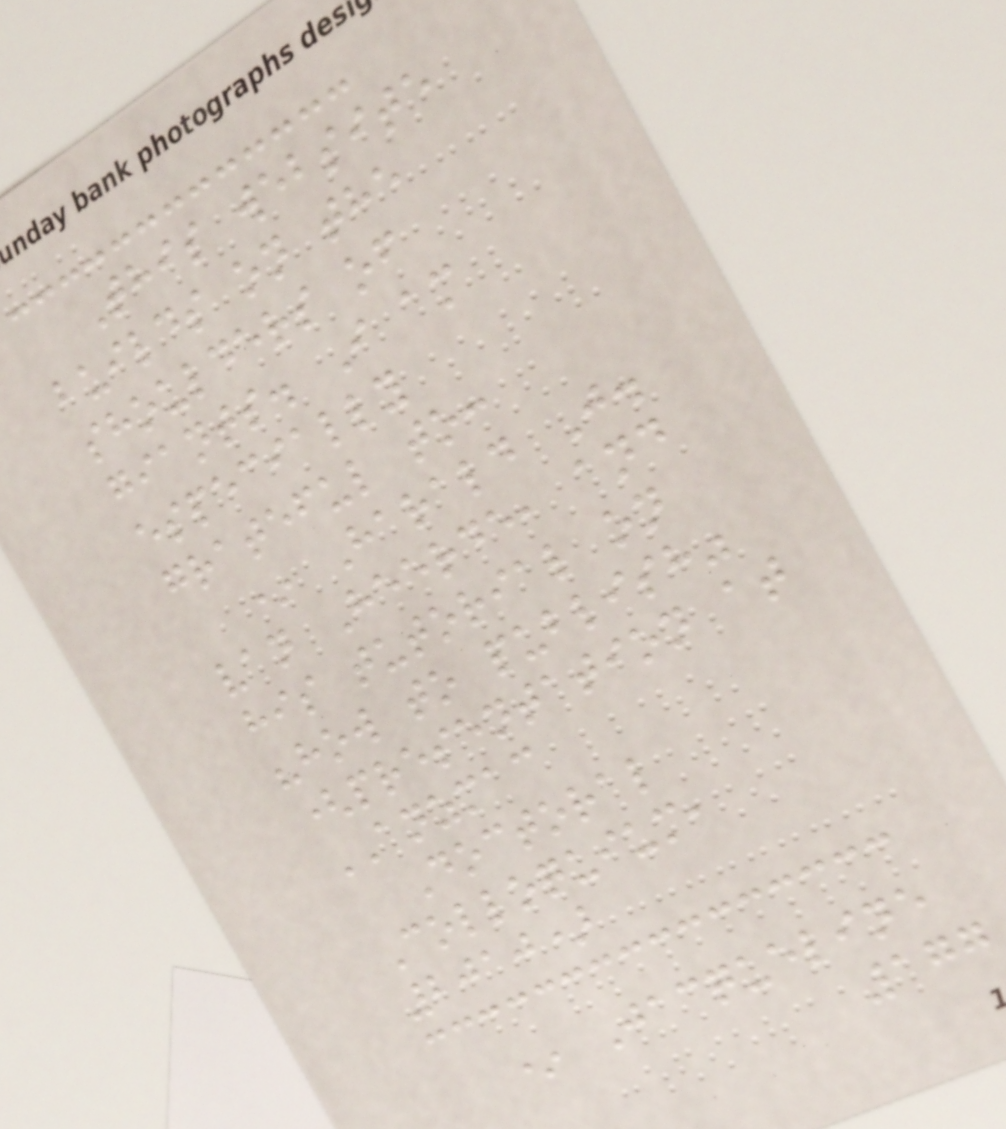This website
builds on the
shoulders of
giants. I am
especially
grateful to:
* Harald J.
van Heerde, and
his tutorial on
"how to publish"
(presentation at
ANZMAC
Doctoral
Colloquium,
2010)
* Jacqueline
177
